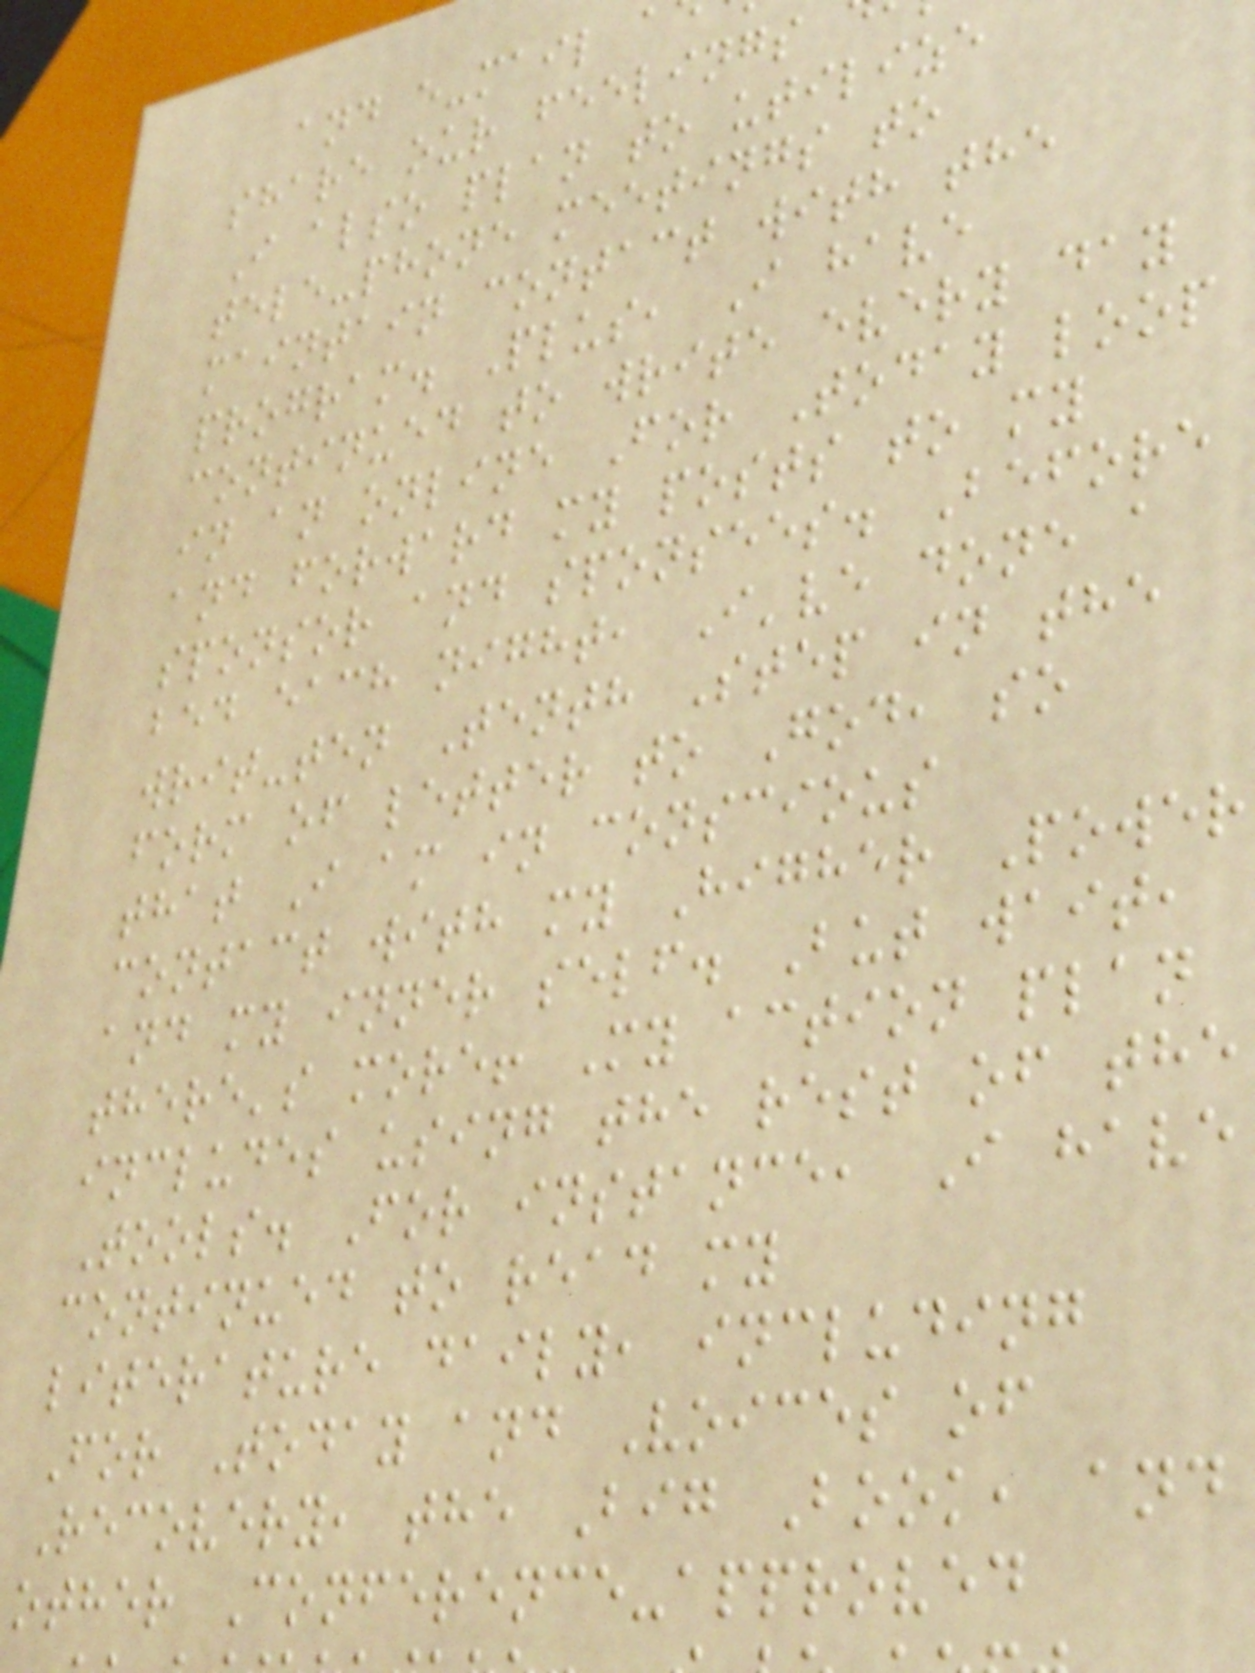and e-mail a
share our feelings
I also plan to utilize
tele-phone meetings to
maintain contact with the
program. Plus, I have
continued to write every day
in an online For Today loop
and forward my posts to my
sponsor and sponsees. Before
bed each night, I've done a
writ-ten Tenth Step in the
form of letter to God, so
that I am in conscious
contact with my Higher Power
and my inner self. But wait,
there's more! My action plan
includes using the rest of the
Tools. For instance, I have
continued to read my
literature daily, including
For Today and Voices of
Recovery, the Big Book, and
other Conference-approved
